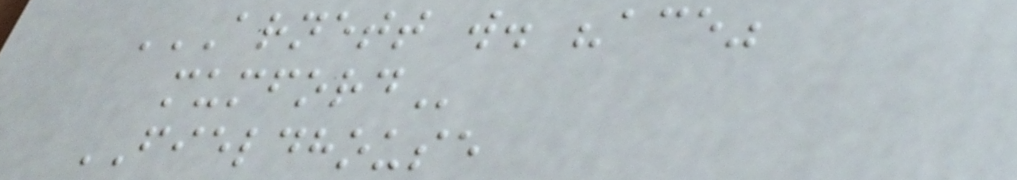ARNETT W. "ACE"
MUMFORD
FIELDHOUSE
